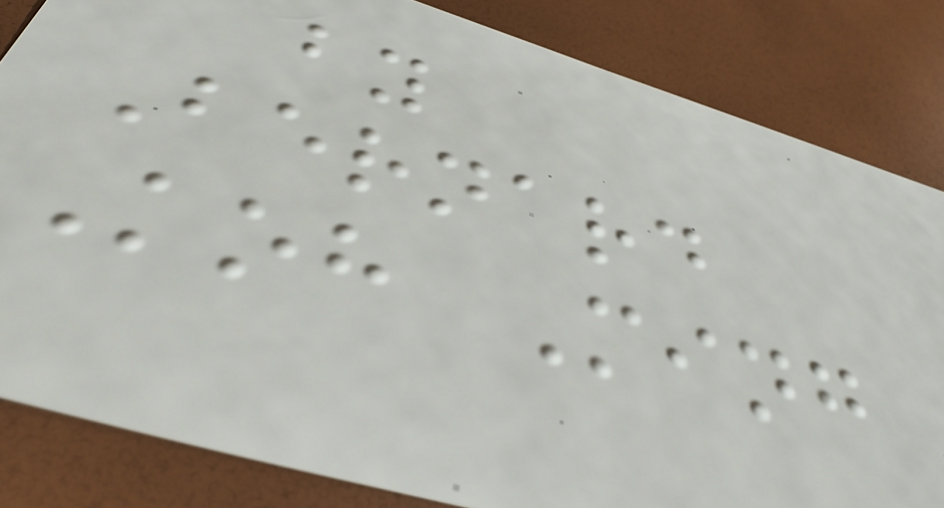by
Bernard
Koh Ming
